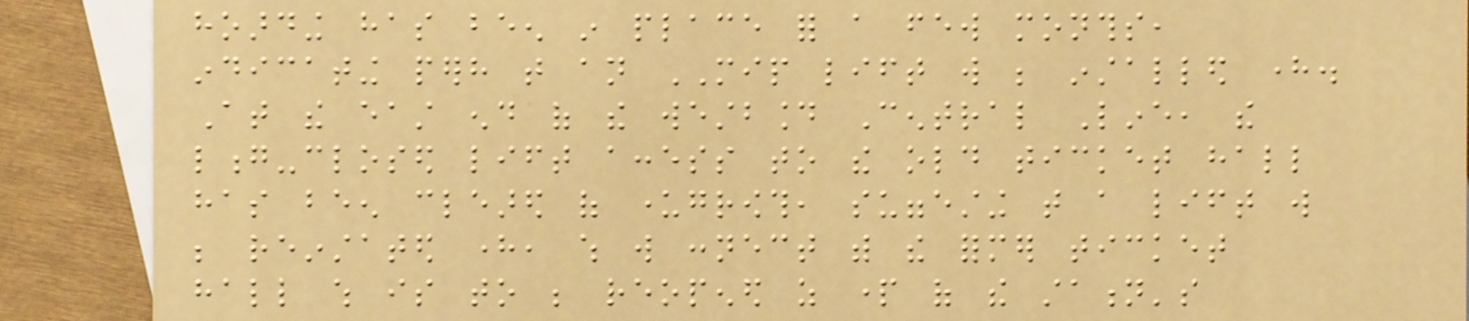hoarding has been in place for a few months,
indicating perhaps that an MIP lift will be installed here.
At the east end of the westbound Central Line, the
long-closed lift access to the old ticket hall
has been cleared of undergrowth, suggesting that a lift will
be reinstated here, which will connect with the former ticket
hall which is to be reopened as part of the station's
